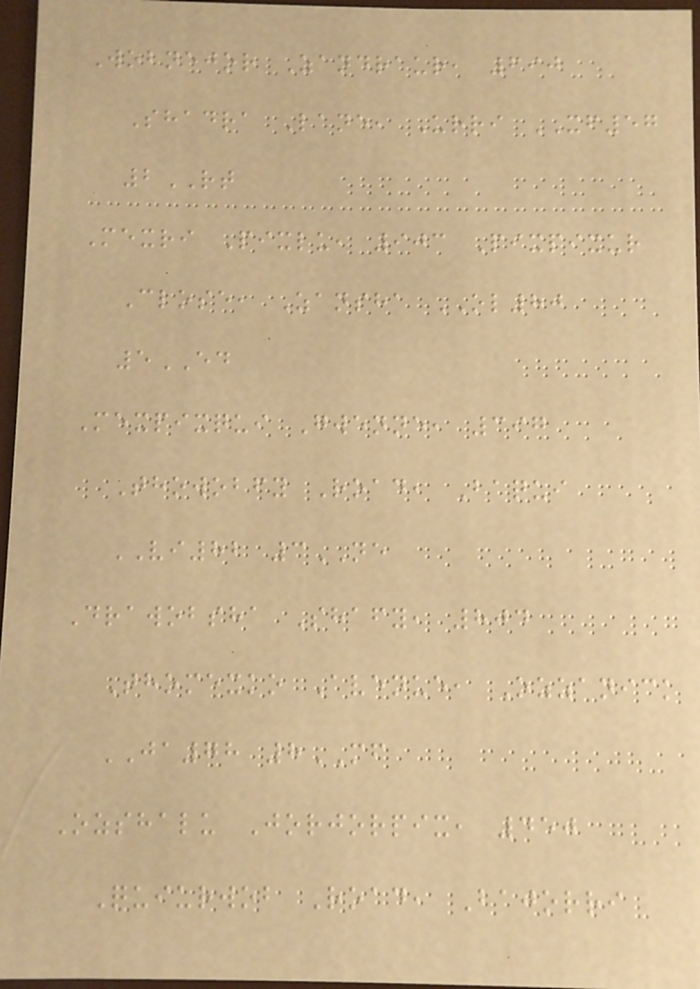Wobnejor Zandraur, 690
Shadra Lane, Urri XF57
2RT
Mexri Pixlu, 903 Pixpixur
Close, Zansha OL80
5ED
Mexpixqui Gwenne, 397
Thowobfy Road, Baqui
VI82 3NE
Drawobsha Shafy, 804
Thomexko Avenue, Ozzanick
JA78 8MF
Ozshalu Jorjorpix, 450
Quiurwob Road, Bajorri
